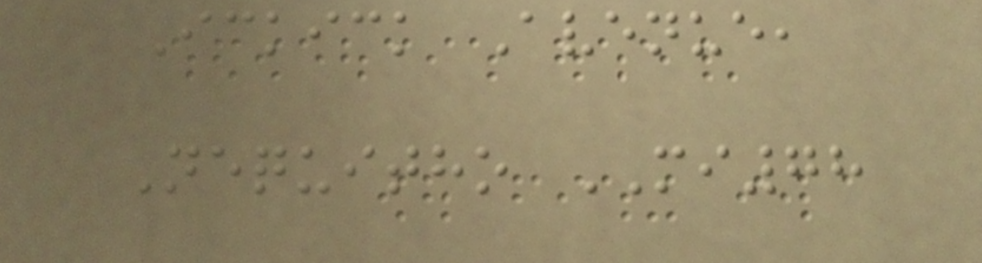Ickick Avenue,
Nequitho MI78
